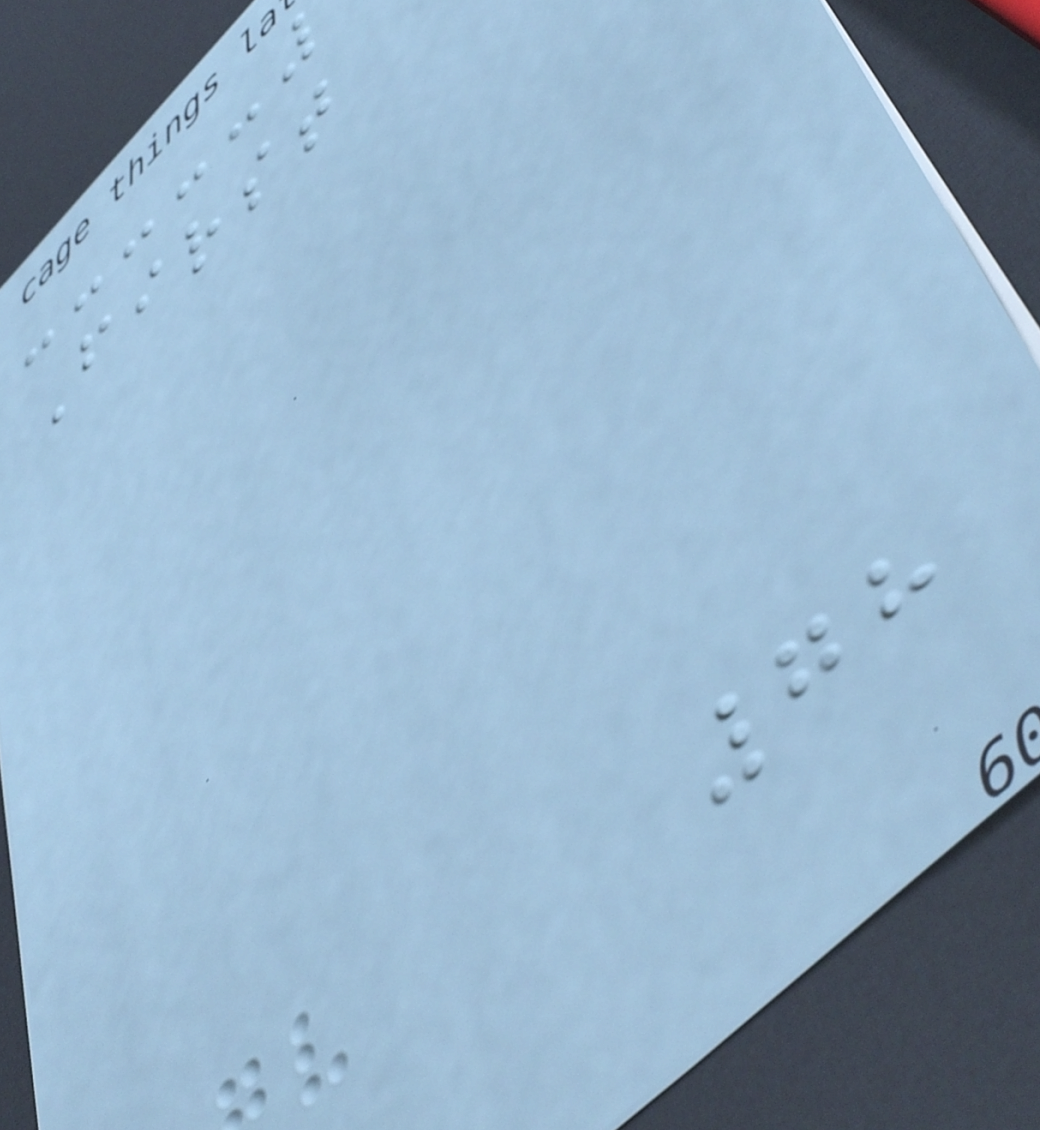First
78
